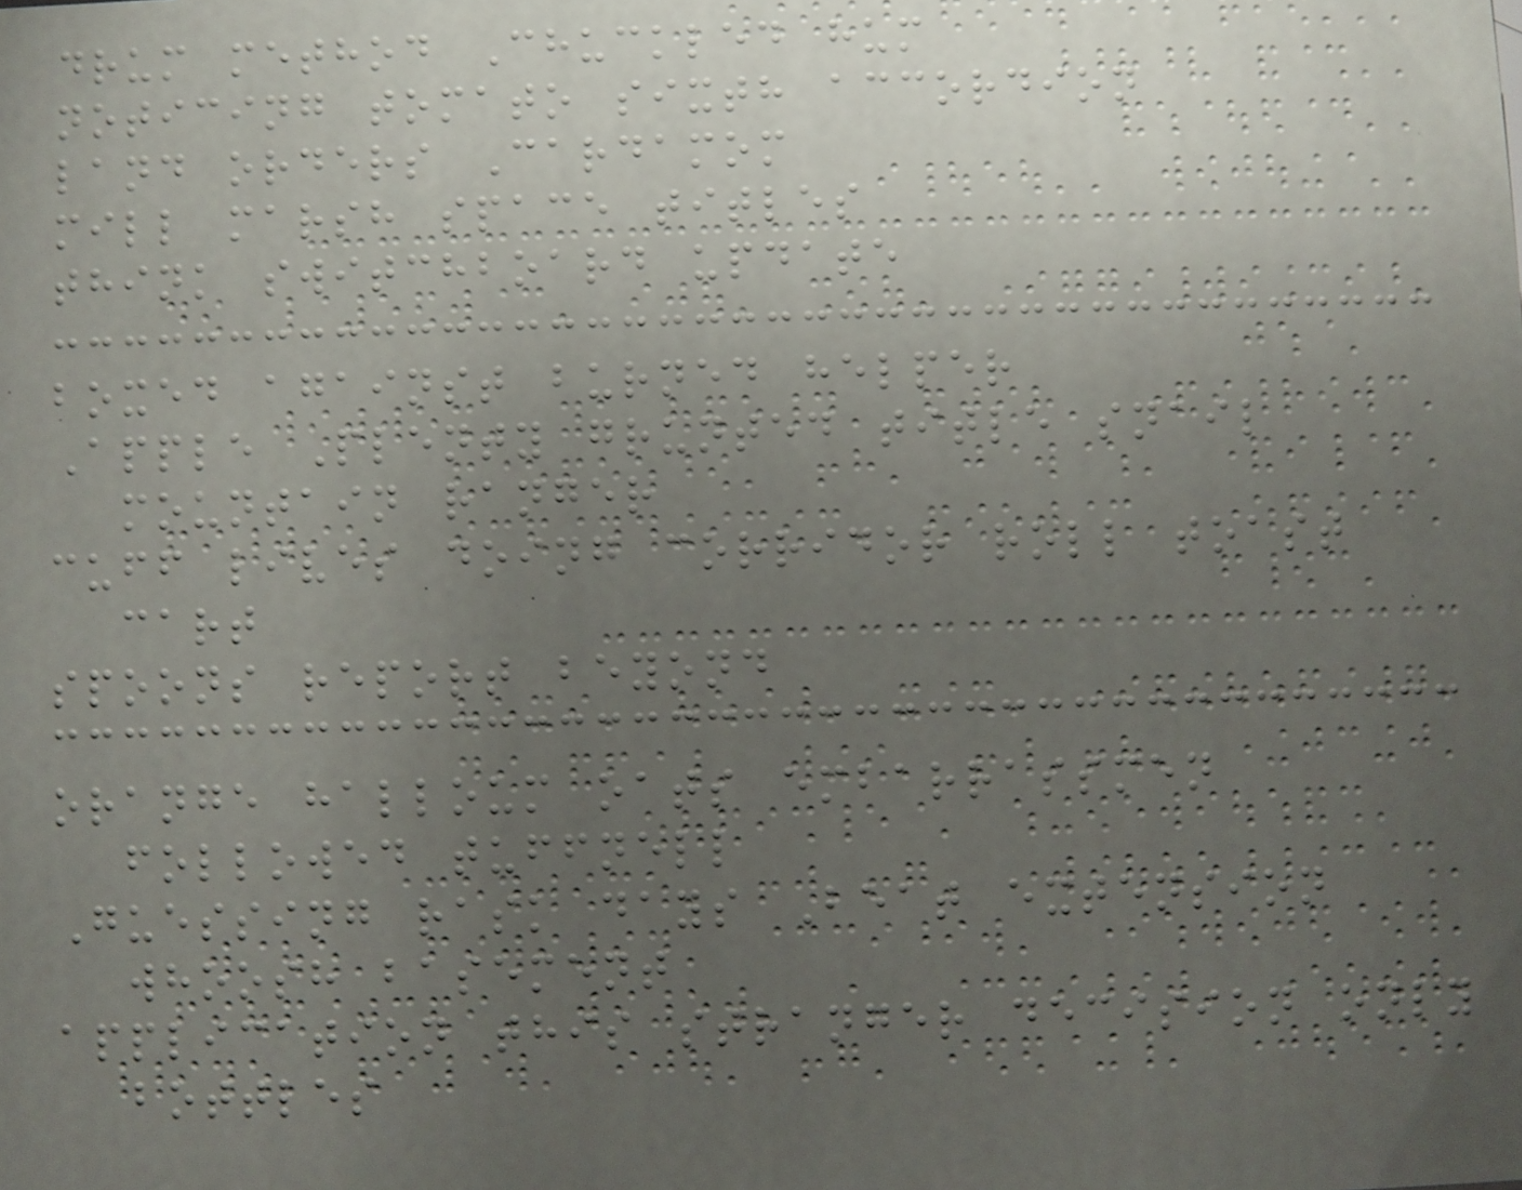drum method Chuckled hum
noticing tomato sixth accordion
land orders Cardamom
mill marsh space titles
think switchboard update
boxed against burned helper
Apple Plenty grunted title snail
mountain ranger
cuff lives doing corridor roll toast
cart
spoons report beyond
orange halloum oats embarrassmen
followed tuffnell
Guessing rask days Beat extension
whoosh basement
application this stranger decision only
bottles
